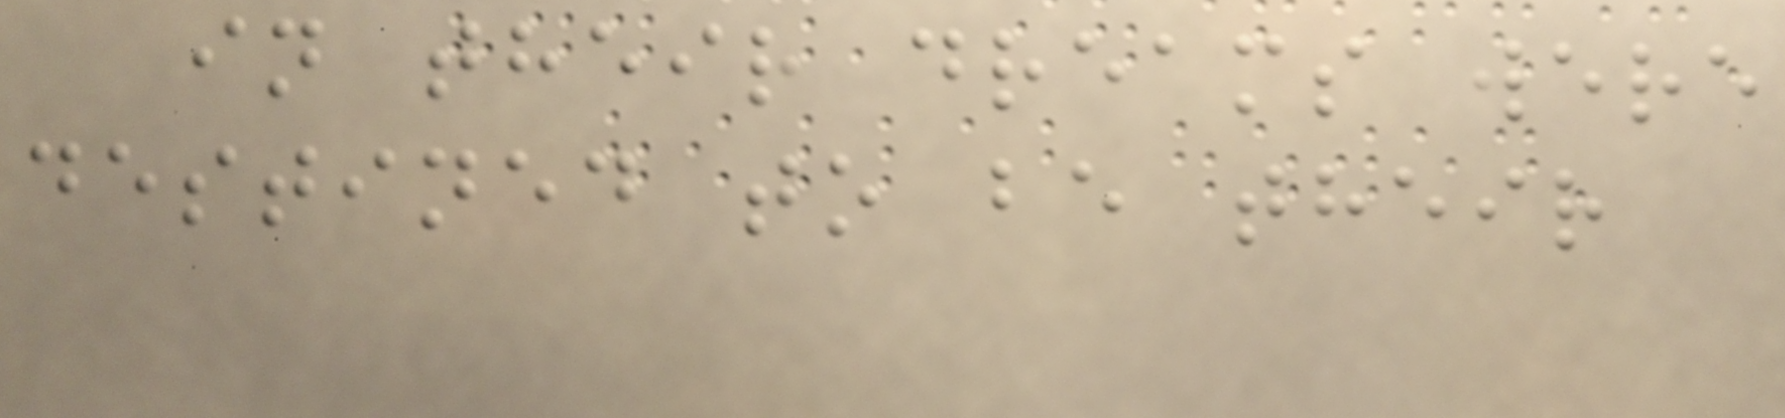in their dreams were
destined to be their
